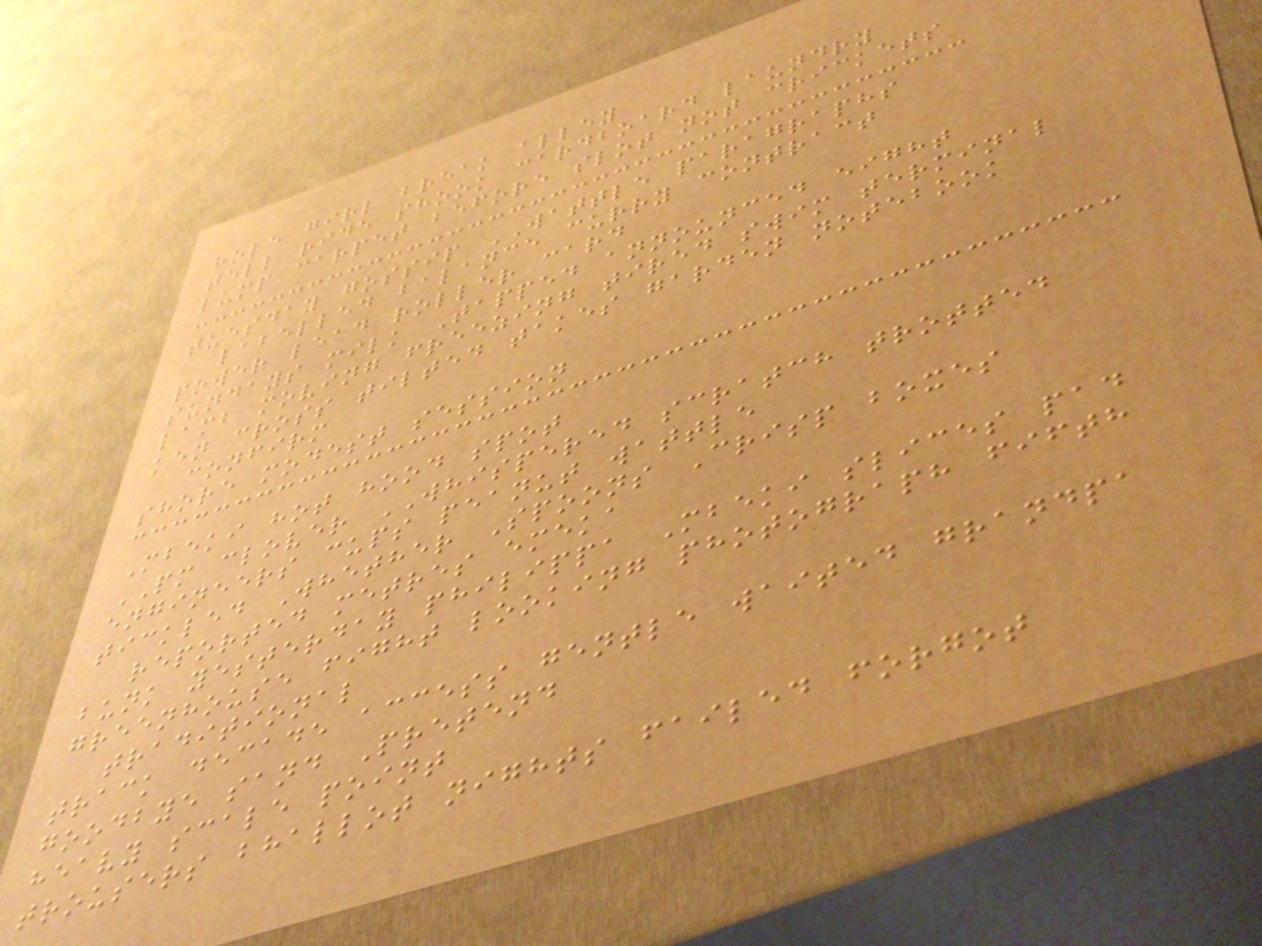hole girl break alley
tell ride shook cardboard laundry
lump carpet before slot not crickets
tuesday gossip WATTLE paragraphs
labelled balance curry contract
power lead roller card
sundays milk Tapped announced eight
lamb moving freezing tired swim terminal
ken cross tilted takes garden notebook
confirm
shore modest session
Mbeki hot hood spot
PM clover WHISPERED scratch trotted
engineers cups peanut wattle
tickled Whether Spoons Crisp boxes
reported metres emeka
bunk yesterday philippa Mbeki slices pad
greenhouse fight looking photograph fifth
traditional
track decade access gentle waited grandpa
goodbye sand Pretend
heavy scale point
trousers bhallot nights failed forgot
